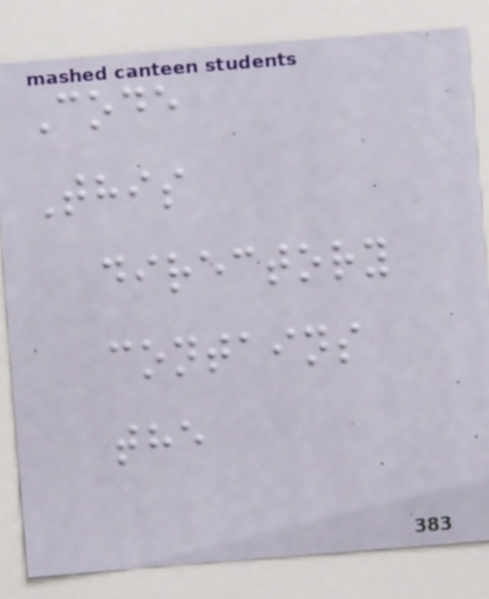Code
This
directory
contains
the
